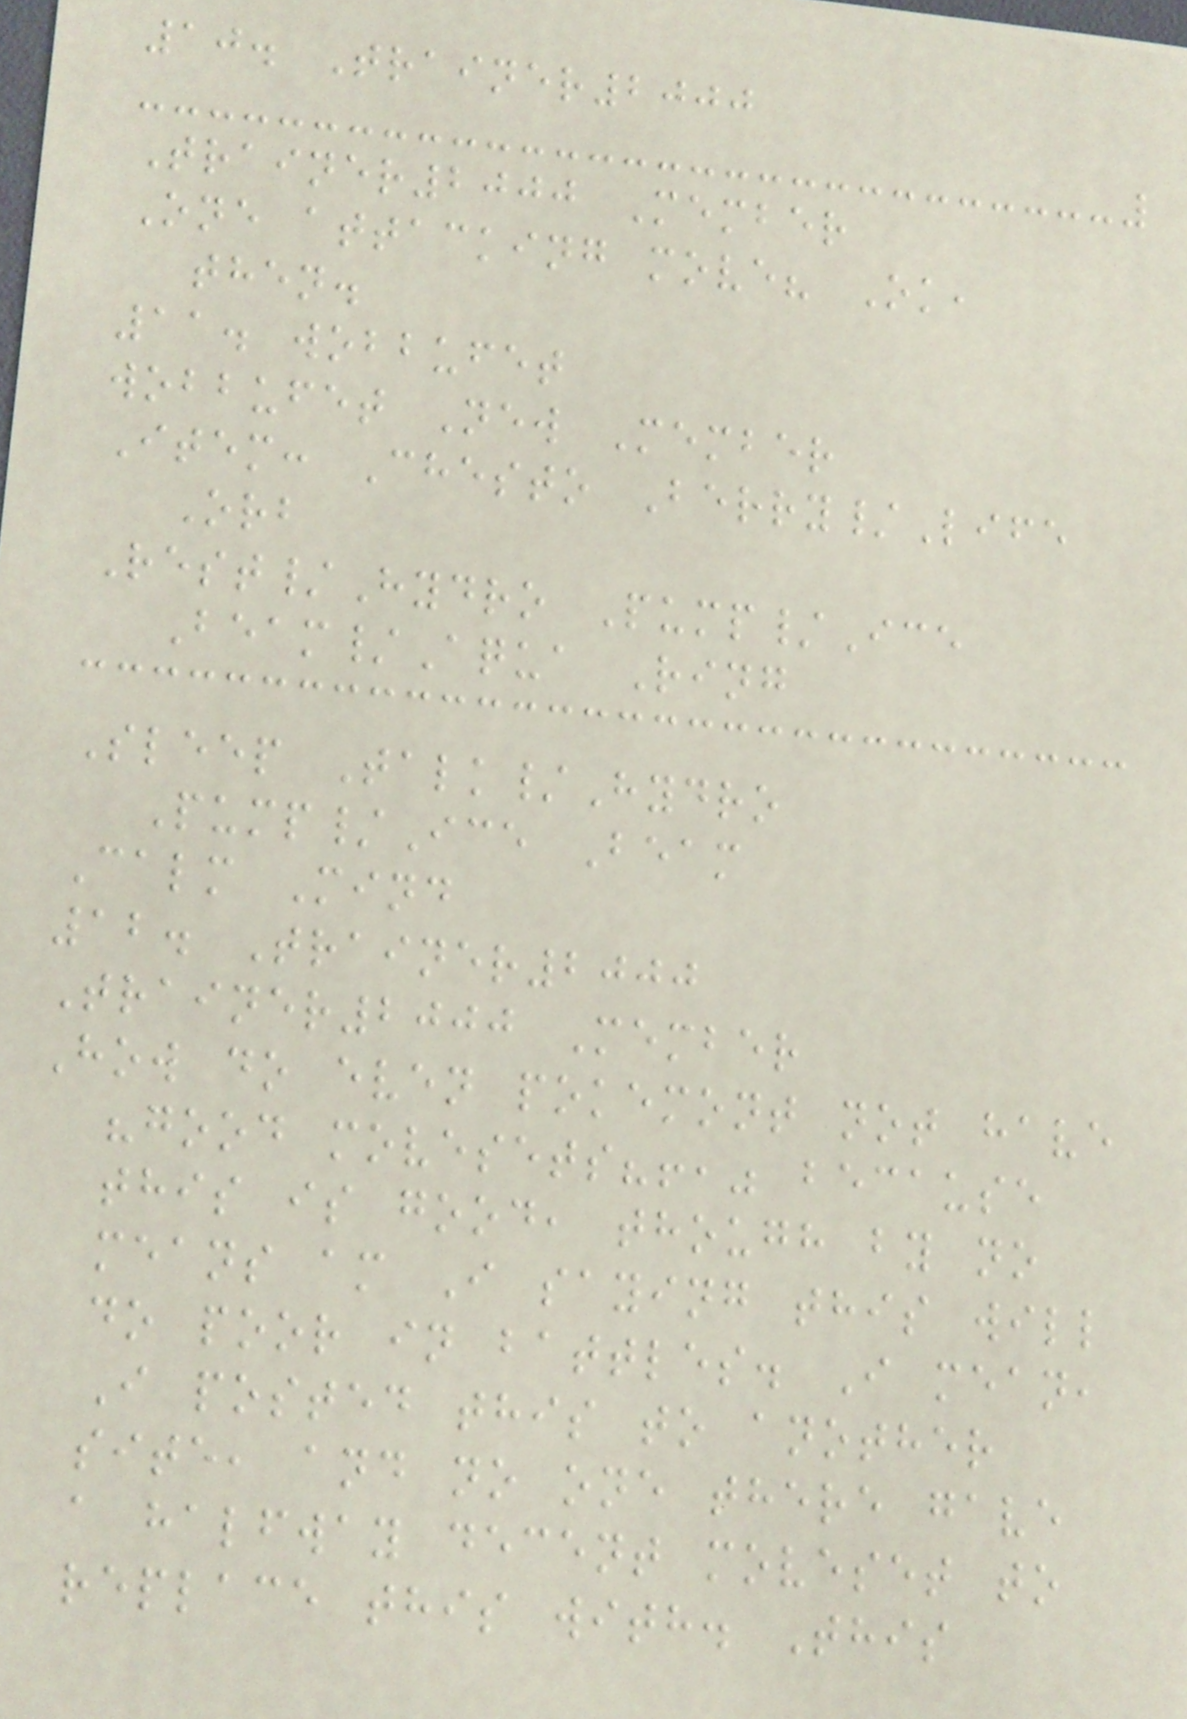10. Trainer2000
Trainer2000 Member
One attacking move? Ok,
then.
11. wobbufet
wobbufet New Member
Item: Chesto Berry/Life
Orb
Rest/Hydro Pump/Ice
Beam/Aqua Ring
Sleep Talk/Hydro
Pump/Ice Beam
Calm Mind
12. Trainer2000
Trainer2000 Member
How do even pokemont not have
"good movesets?!," because
this is good, though by no
means am I saying this will
do poor in battles. I mean,
I posted this to another
site, and no one there gave
a halfway decent moveset to
replace this with. This
